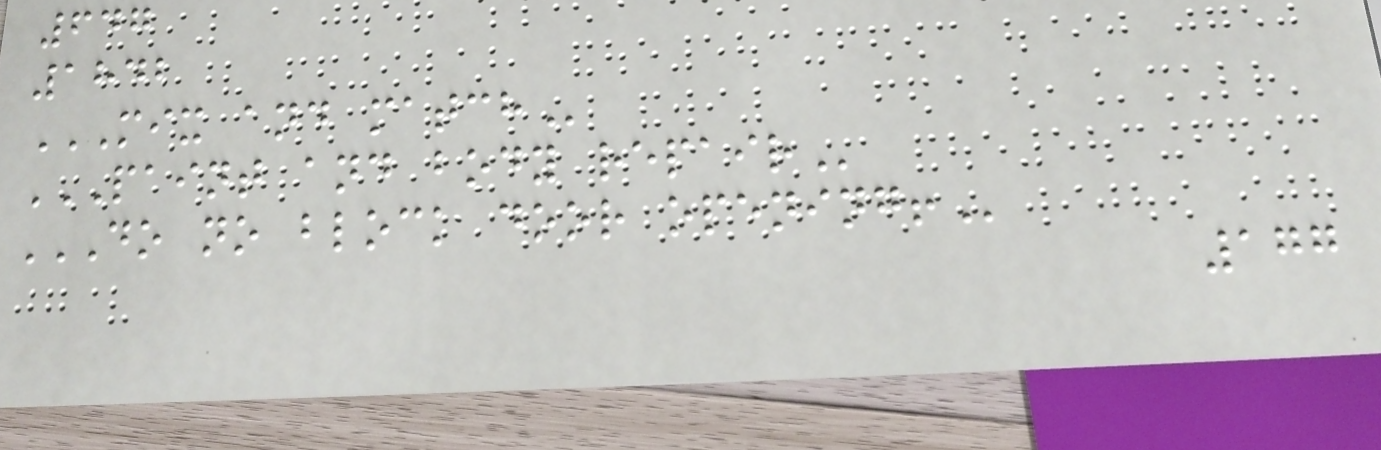647
1842
MIX AND MATCH
PAINT AND BODY REPAIR
DO NO BLOCK DOOR OPENING!
177
